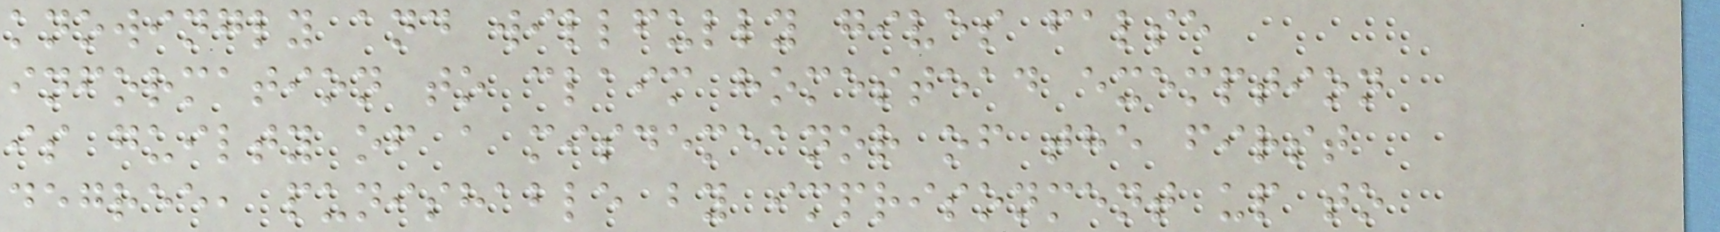knowingly and willfully gives false
information to claim homestead exemption
is guilty of a misdemeanor of the first
degree, punishable by imprisonment up to
